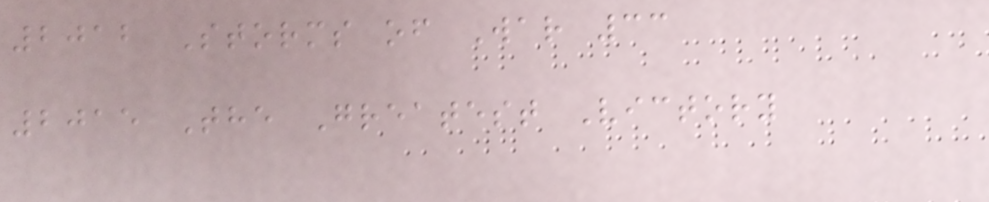2012 Storms of War 33
2015 The Greatest Victory
